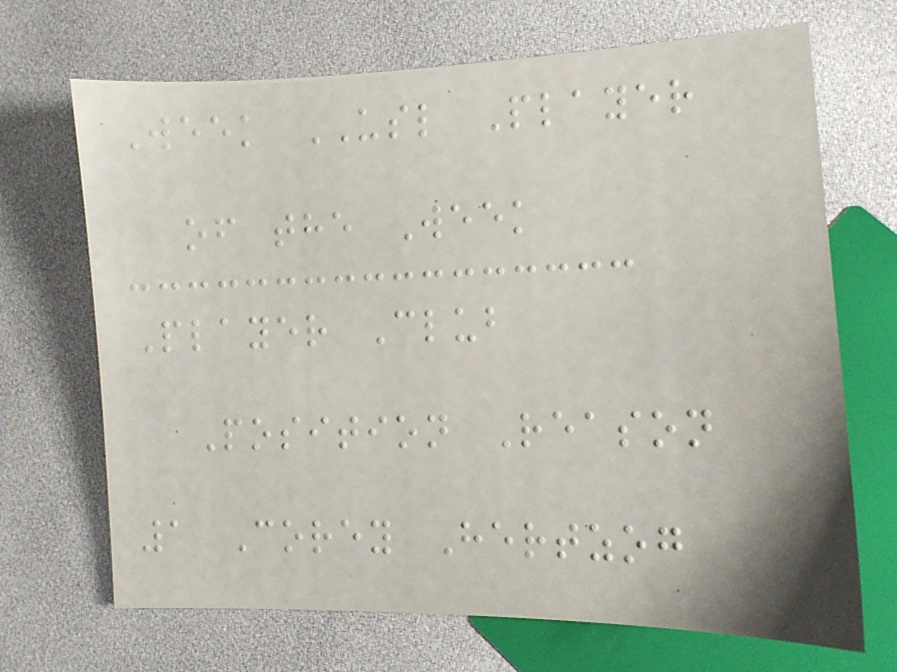Week USL Player
of the Week
Player Club
Position Reason
1 Corey Hertzog
